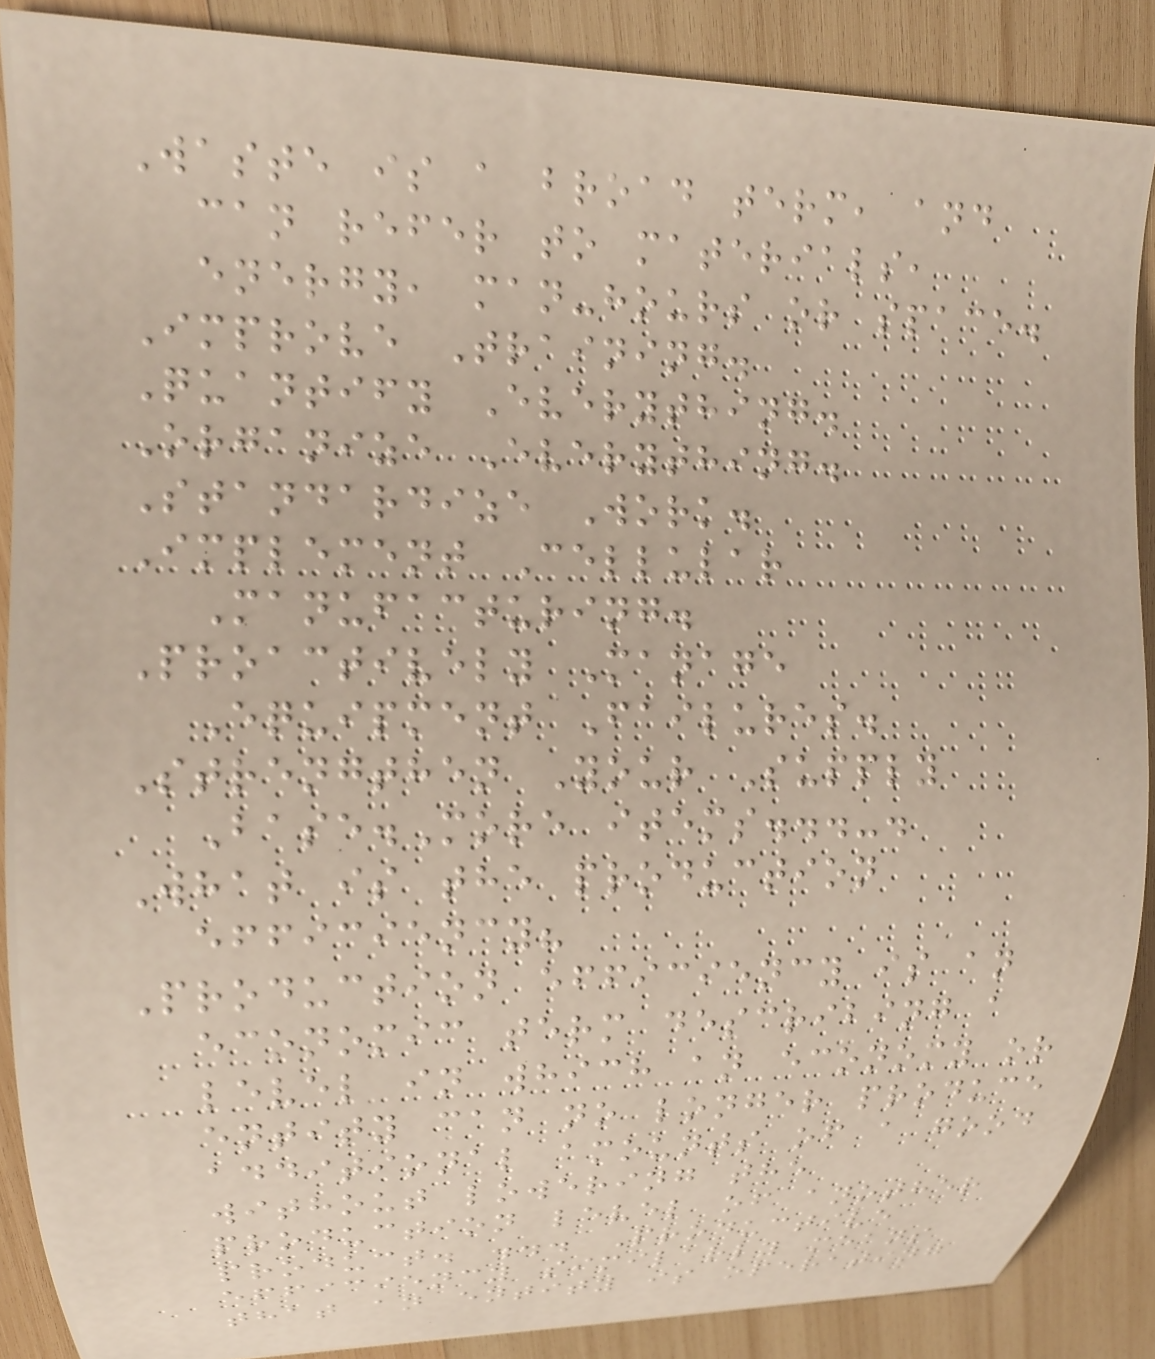Waste is a broad term, and
can refer to materials,
energy, man-hours or space.
Improve Training.
Quantify Everything.
Organize Everything.
Standardize Work.
Implement Cellular
Manufacturing.
Proactively Manage
Equipment Failures.
Strengthen Your Supply
Base.More items...-.
What is the production
efficiency?
Production efficiency is an
economic term describing a
level in which an economy or
entity can no longer produce
additional amounts of a good
without lowering the
production level of another
product. ... Productive
efficiency similarly means
that an entity is operating
